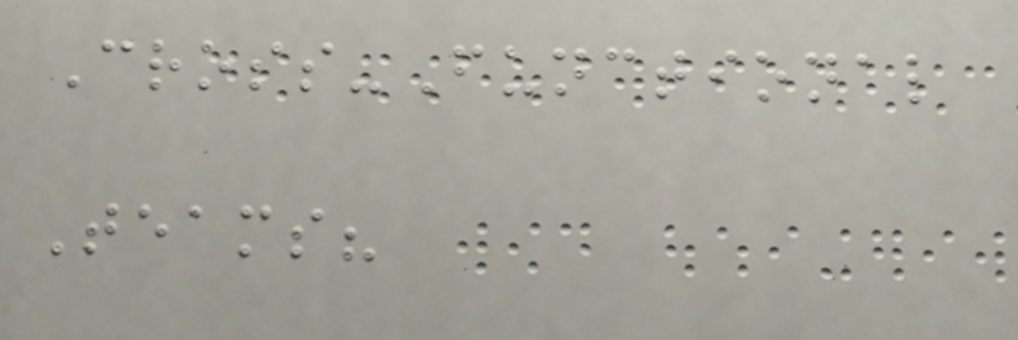Cross-Functional
Teams?
